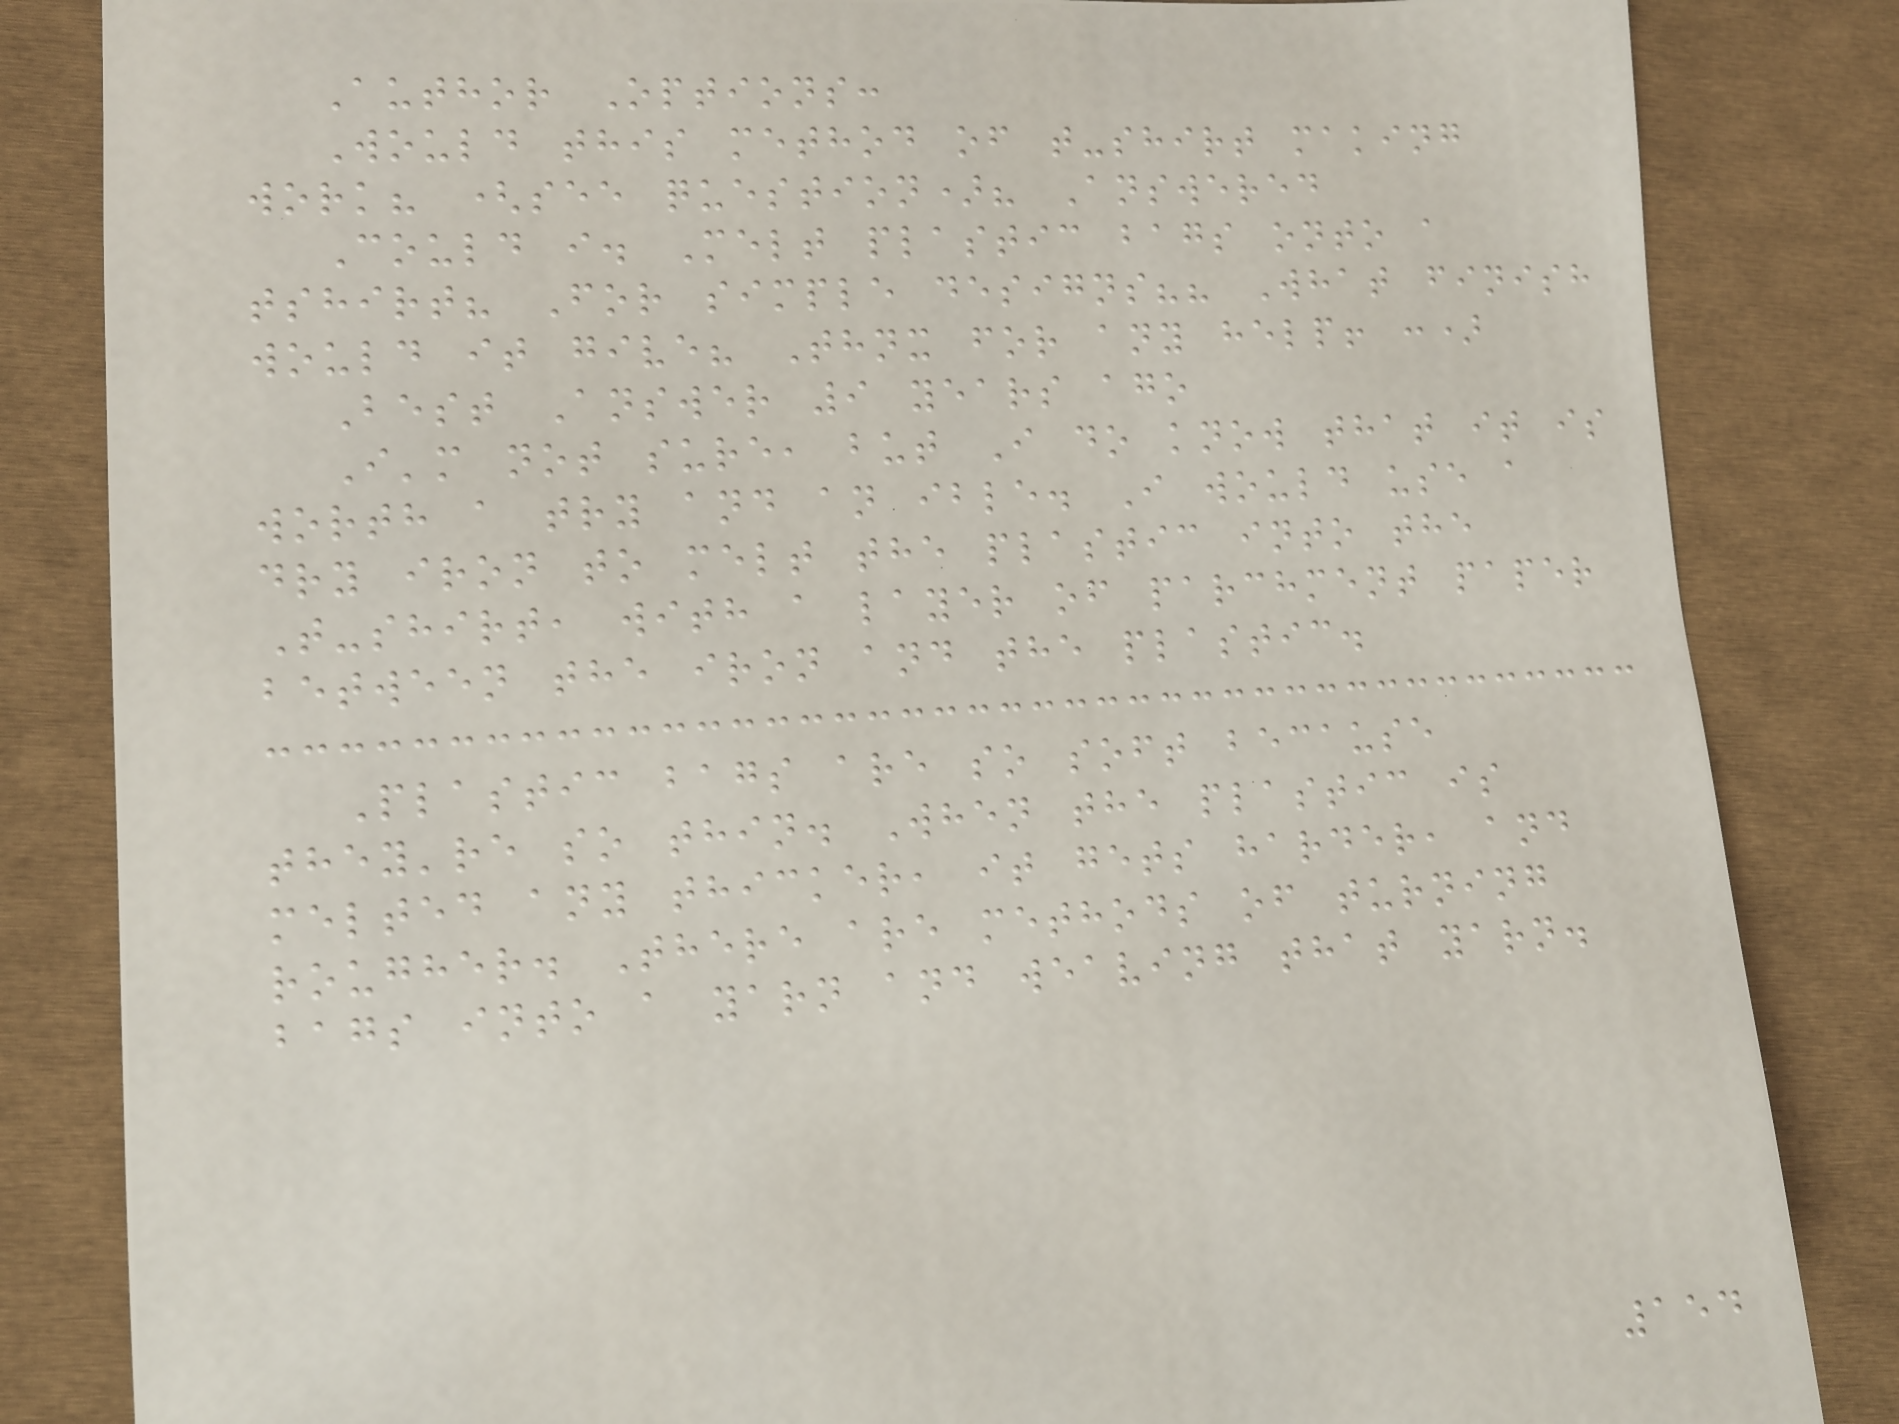Author Options:
Would this method of t-shirt making
work? (see question)? Answered
Could i. Melt plastic bags onto a
tshirt? For simple designs?? What finish
would it give? Thnx for any help! :)
Best Answer 9 years ago
I'm not sure, but I do know that it is
worth a try and an ible. I would use a
dry iron to melt the plastic into the
T-shirt, with a layer of parchment paper
between the iron and the plastic.
Plastic bags are so soft because
they're so thin. When the plastic is
melted any thicker, it gets harder, and
rougher. There are methods of turning
bags into a yarn and weaving that yarn.
154
